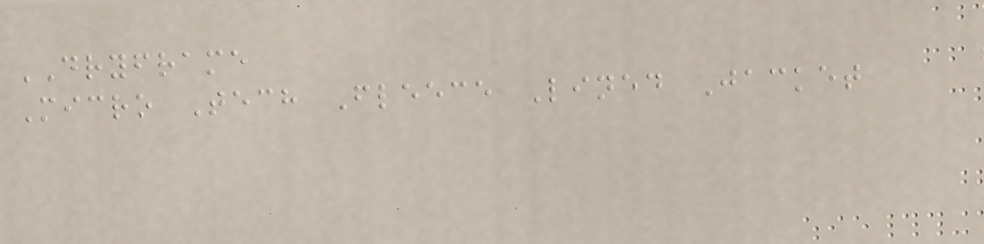DRYFRAME
Micro Tech Fleece Lined Jacket
